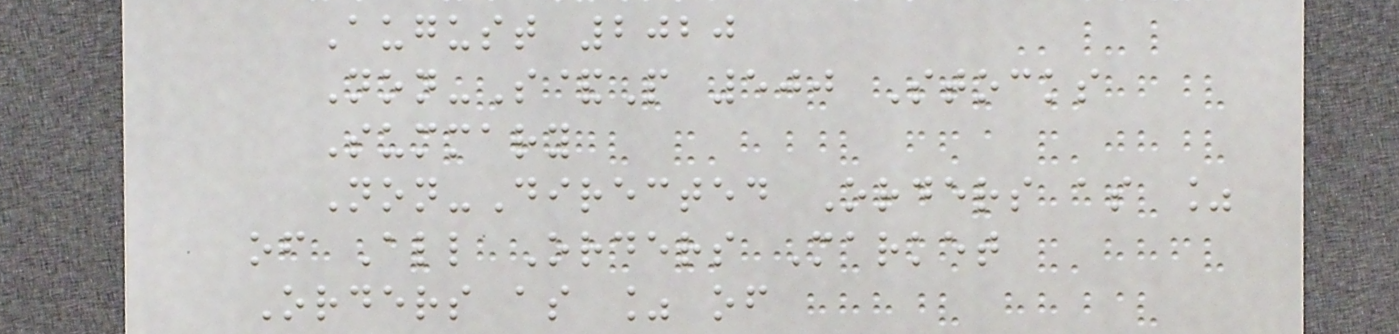August 2020
Non-S&P 500 Stocks
Summary
Non-Directed Orders as %
of All Orders Market
Orders as % of
